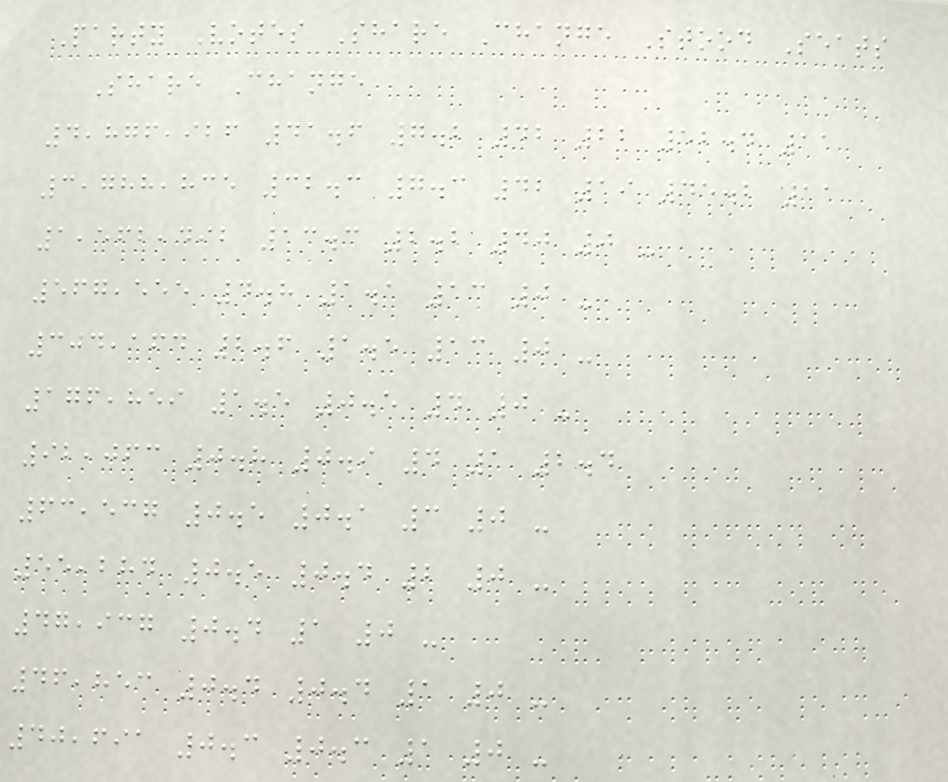Party Votes Share Change Stood Seats
Share Change
4,876,926 41.6 7.2 42 22 52.4 11
3,788,835 32.3 7.3 42 19 45.2 11
1,562,492 13.3 2.2 40 0 -
567,555 4.8 1.1 13 0 -
304,164 2.6 1.5 13 0 -
176,859 1.5 0.5 4 0 -
92,063 0.8 0.9 4 1 2.4
63,537 0.5 0.1 3 0 -
55,284 0.5 0.4 2 0 -
47,937 0.4 1 0 -
46,853 0.4 0.4 1 0 -
40,691 0.3 0.3 1 0 -
